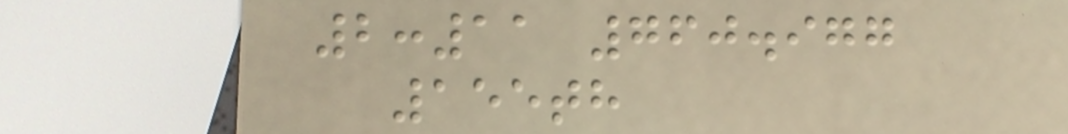2:11 760.977
155th
